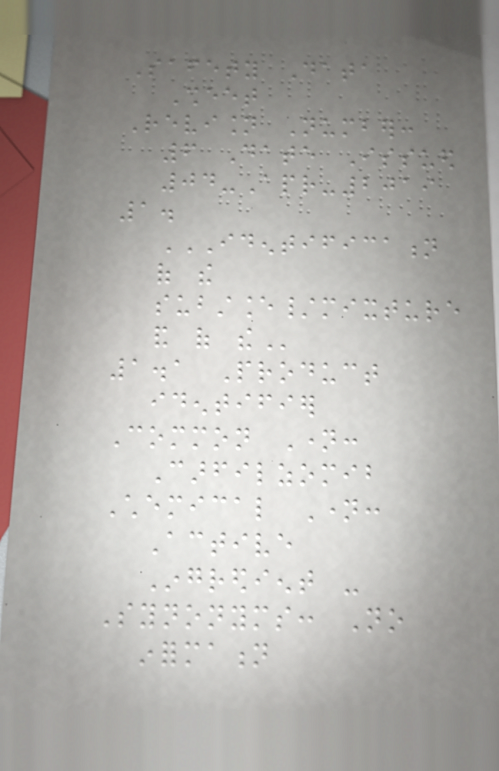Safety Data
Sheet
Revision Number:
6 Date Issued
04-Apr-2019
1.
IDENTIFICATION
OF THE
SUBSTANCE/MIXTURE
AND OF THE
1.1 Product
identifier
Common Name:
Carfilzomib
Chemical Name:
Active
Ingredient -
Synonyms: No
information
